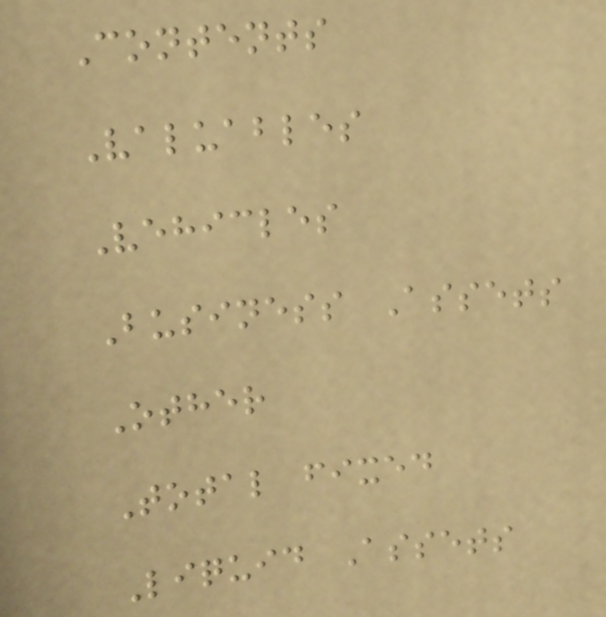Contents
Valuables
Vehicles
Business Assets
Other
Total fixed
Liquid Assets
